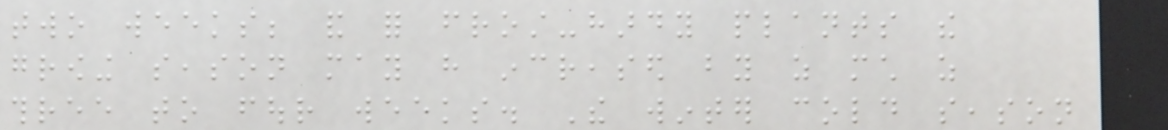two weeks; and for frost-hardy plants the
growing season may have increased by as much as
three to four weeks. The winter cold season
